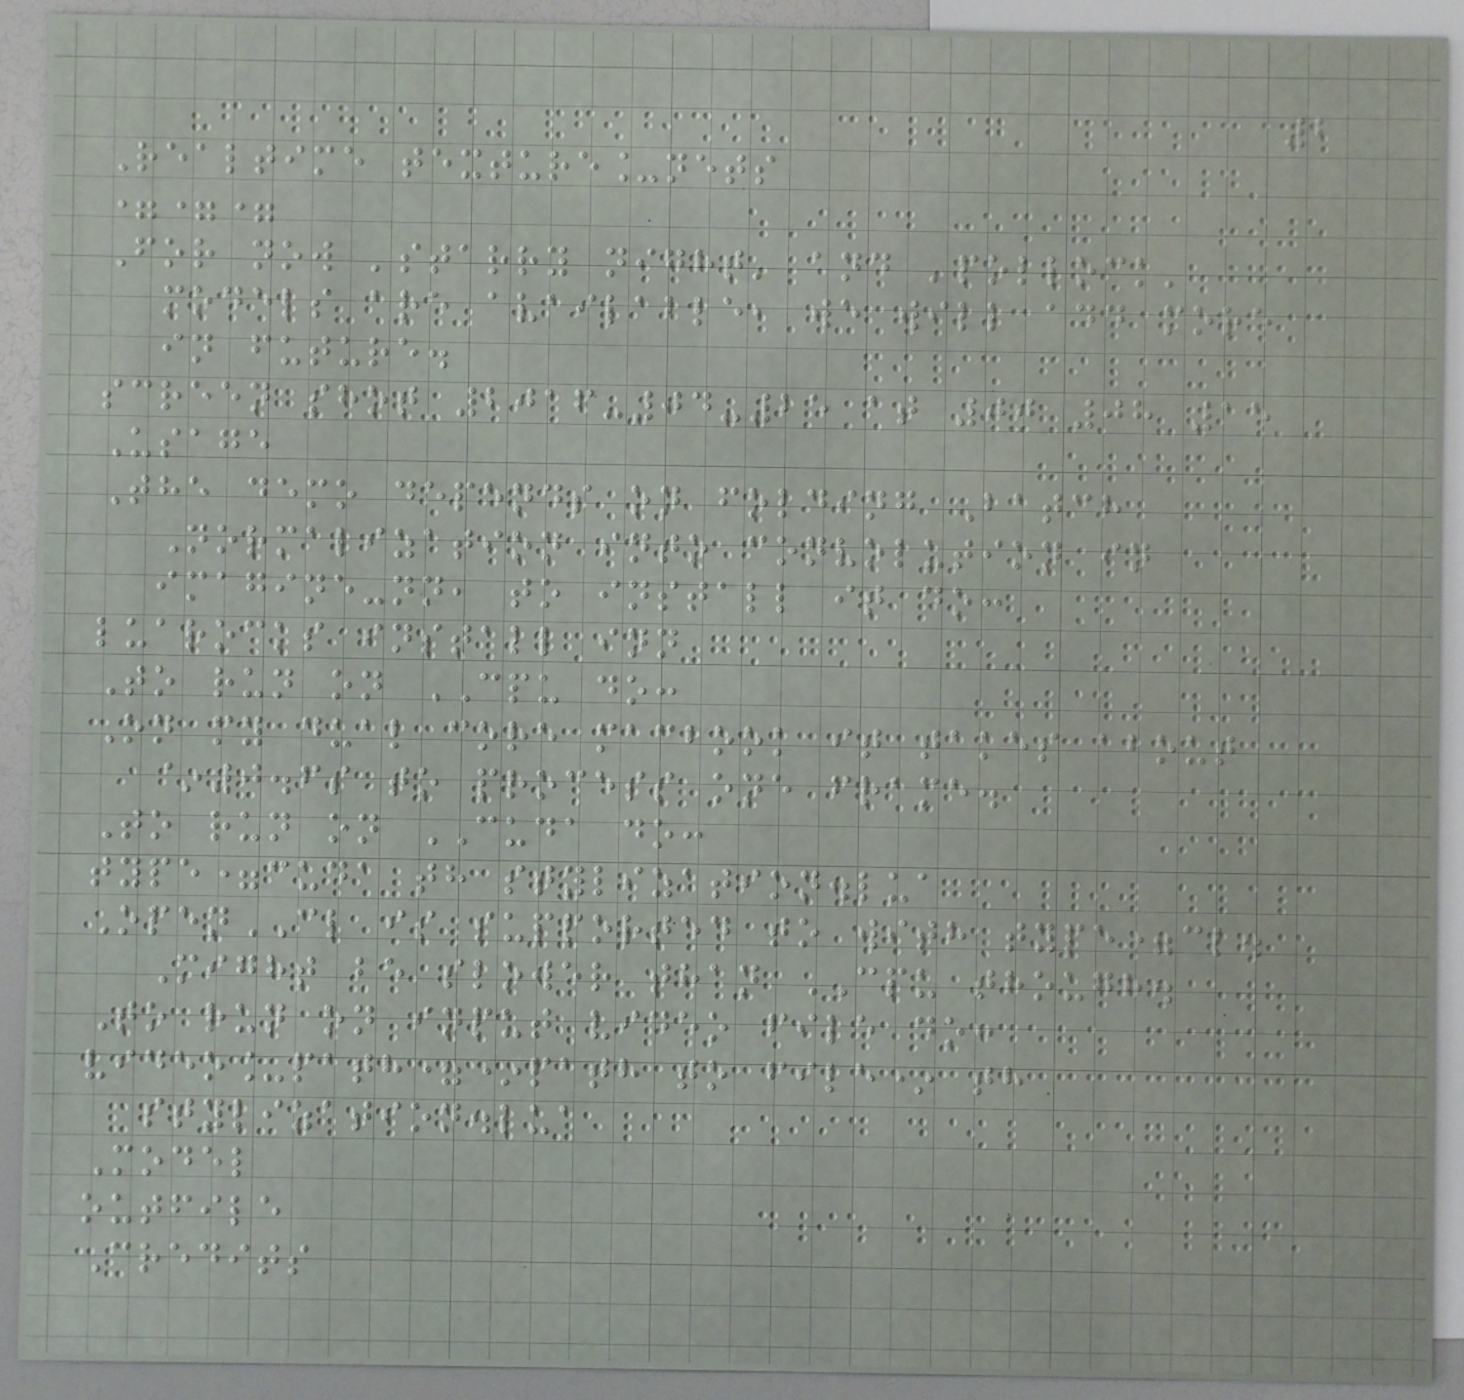2
Realtime texture_nets
===
For now 'starry night' and 'pollock'
models are available, we will add more
in future.
screen shot 2016-04-25 at 00 08 15
Usage
The demo depends on folding Batch
Normalization into convolution in
imagine-nn, to install it do:
luarocks install inn
To run on CPU do:
On my dual core macbook it takes about
~0.6s to process one frame.
To run on CUDA do:
type=cuda th stylization.lua
OpenCL is supported to with type=cl.
Might be slower than CPU though.
To run on input video file do:
video_path=*path to file* th
stylization.lua
Model
outfile
Credits
